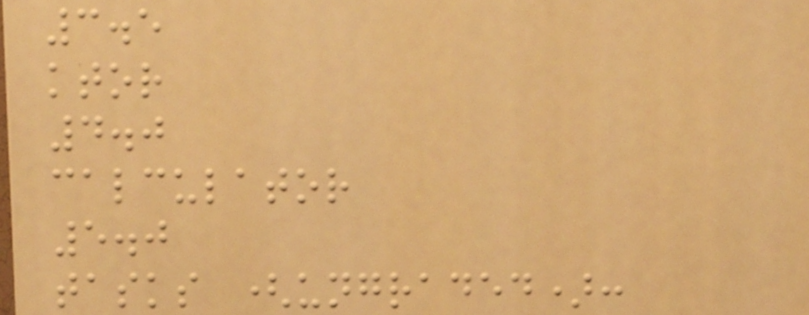3.5
ktor
4.0
calculator
5.0
tasks (ungraded):
